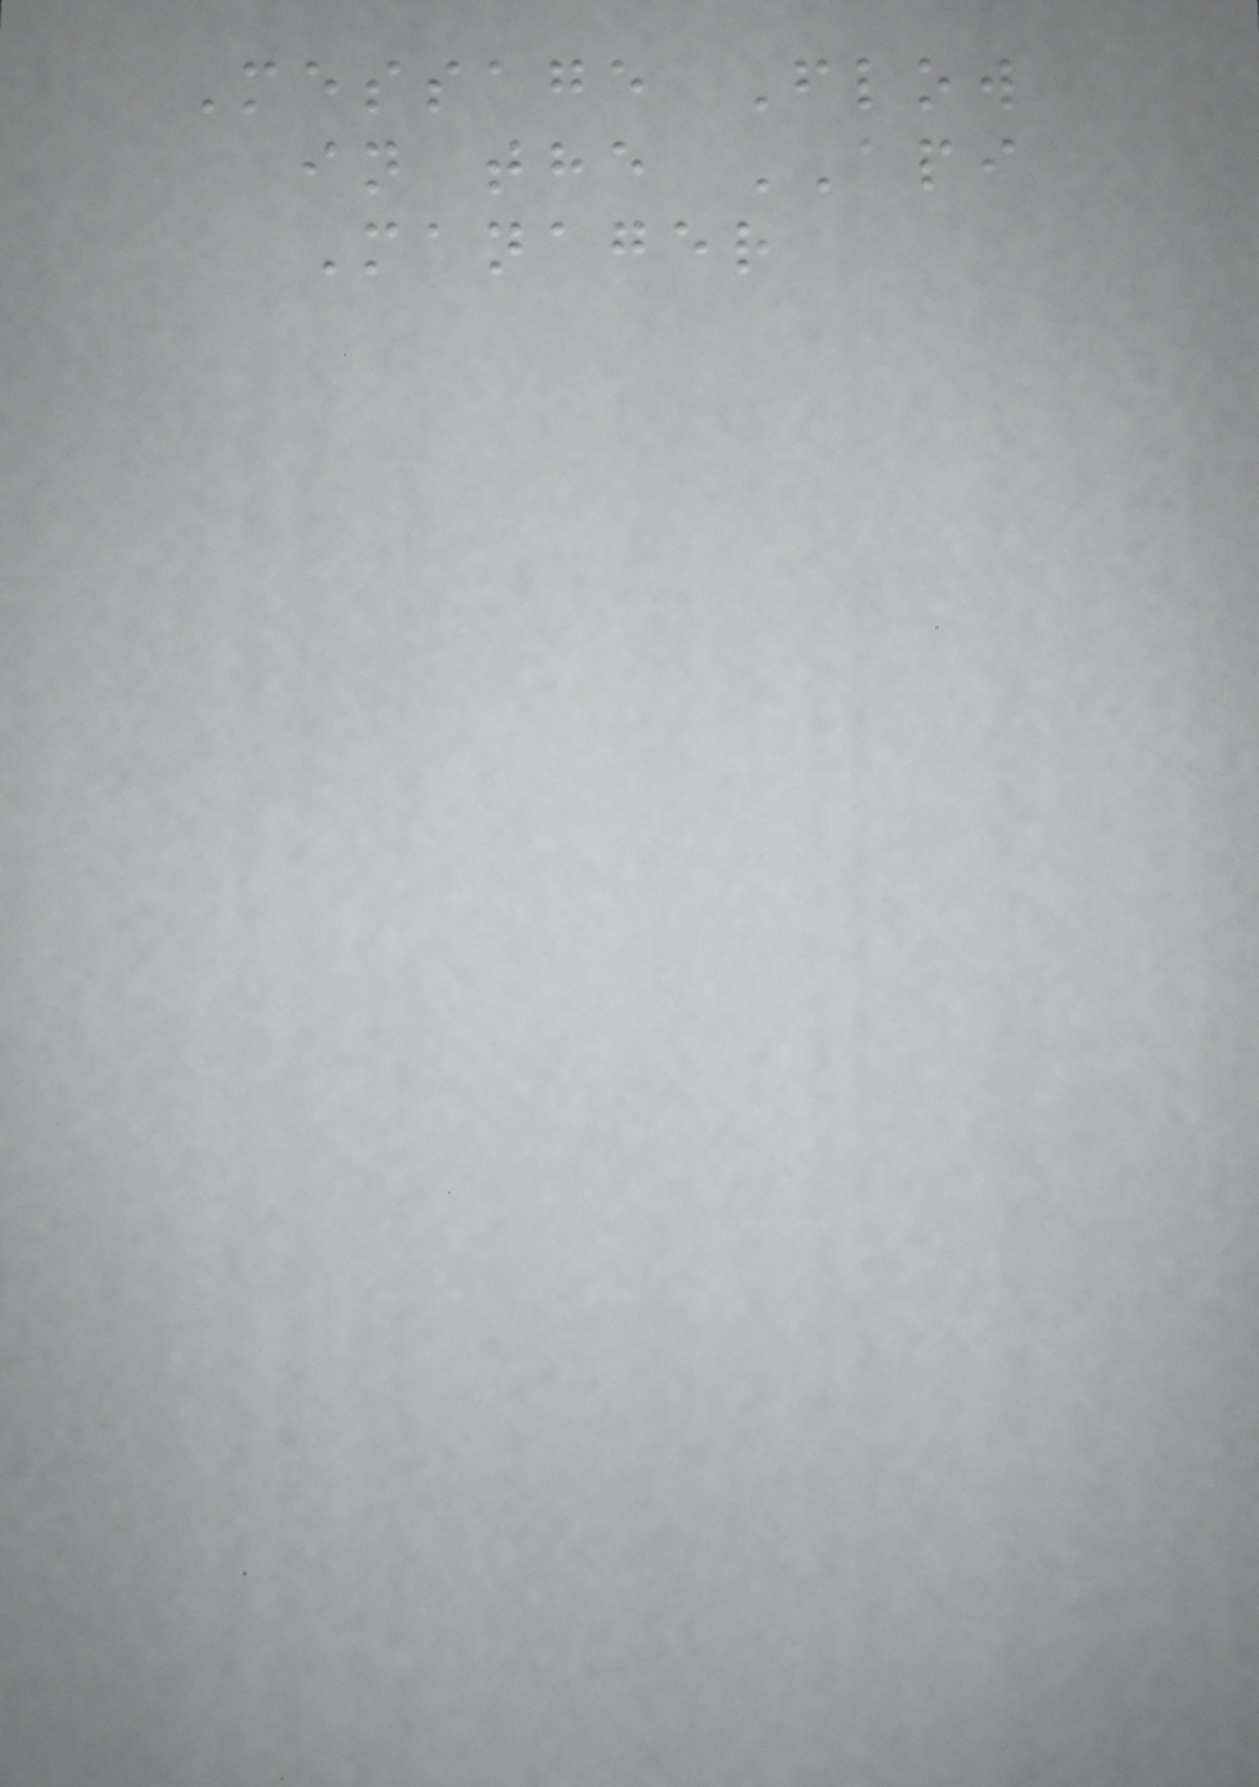Message Flow
in the API
Manager
